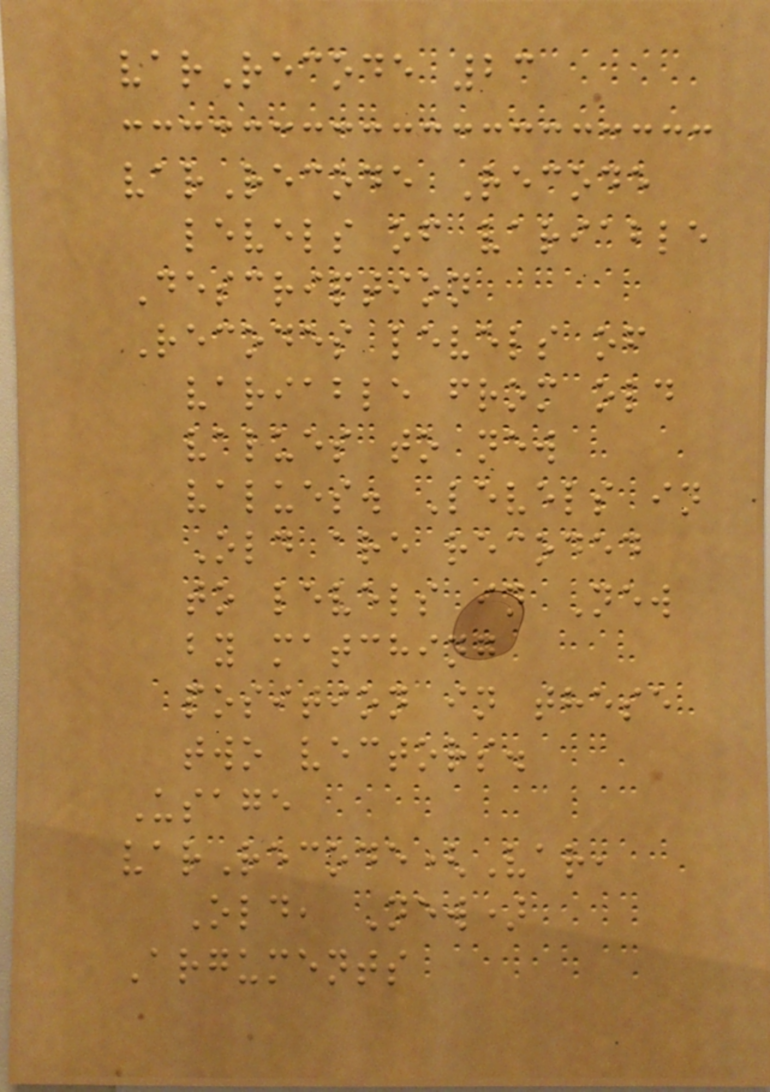varRecode 23
varRecode Recode
levels of variable
Description
Recodes levels of
variable from old
values to new
values. Levels in
Old are recoded
to levels in New
by matching
position in these
two vectors.
Usage
varRecode(Var,
Old, New)
Arguments
